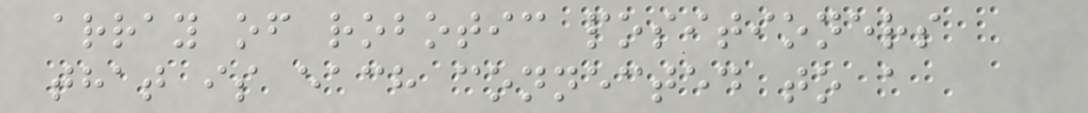array of robotic positioners
that is each connected to a
